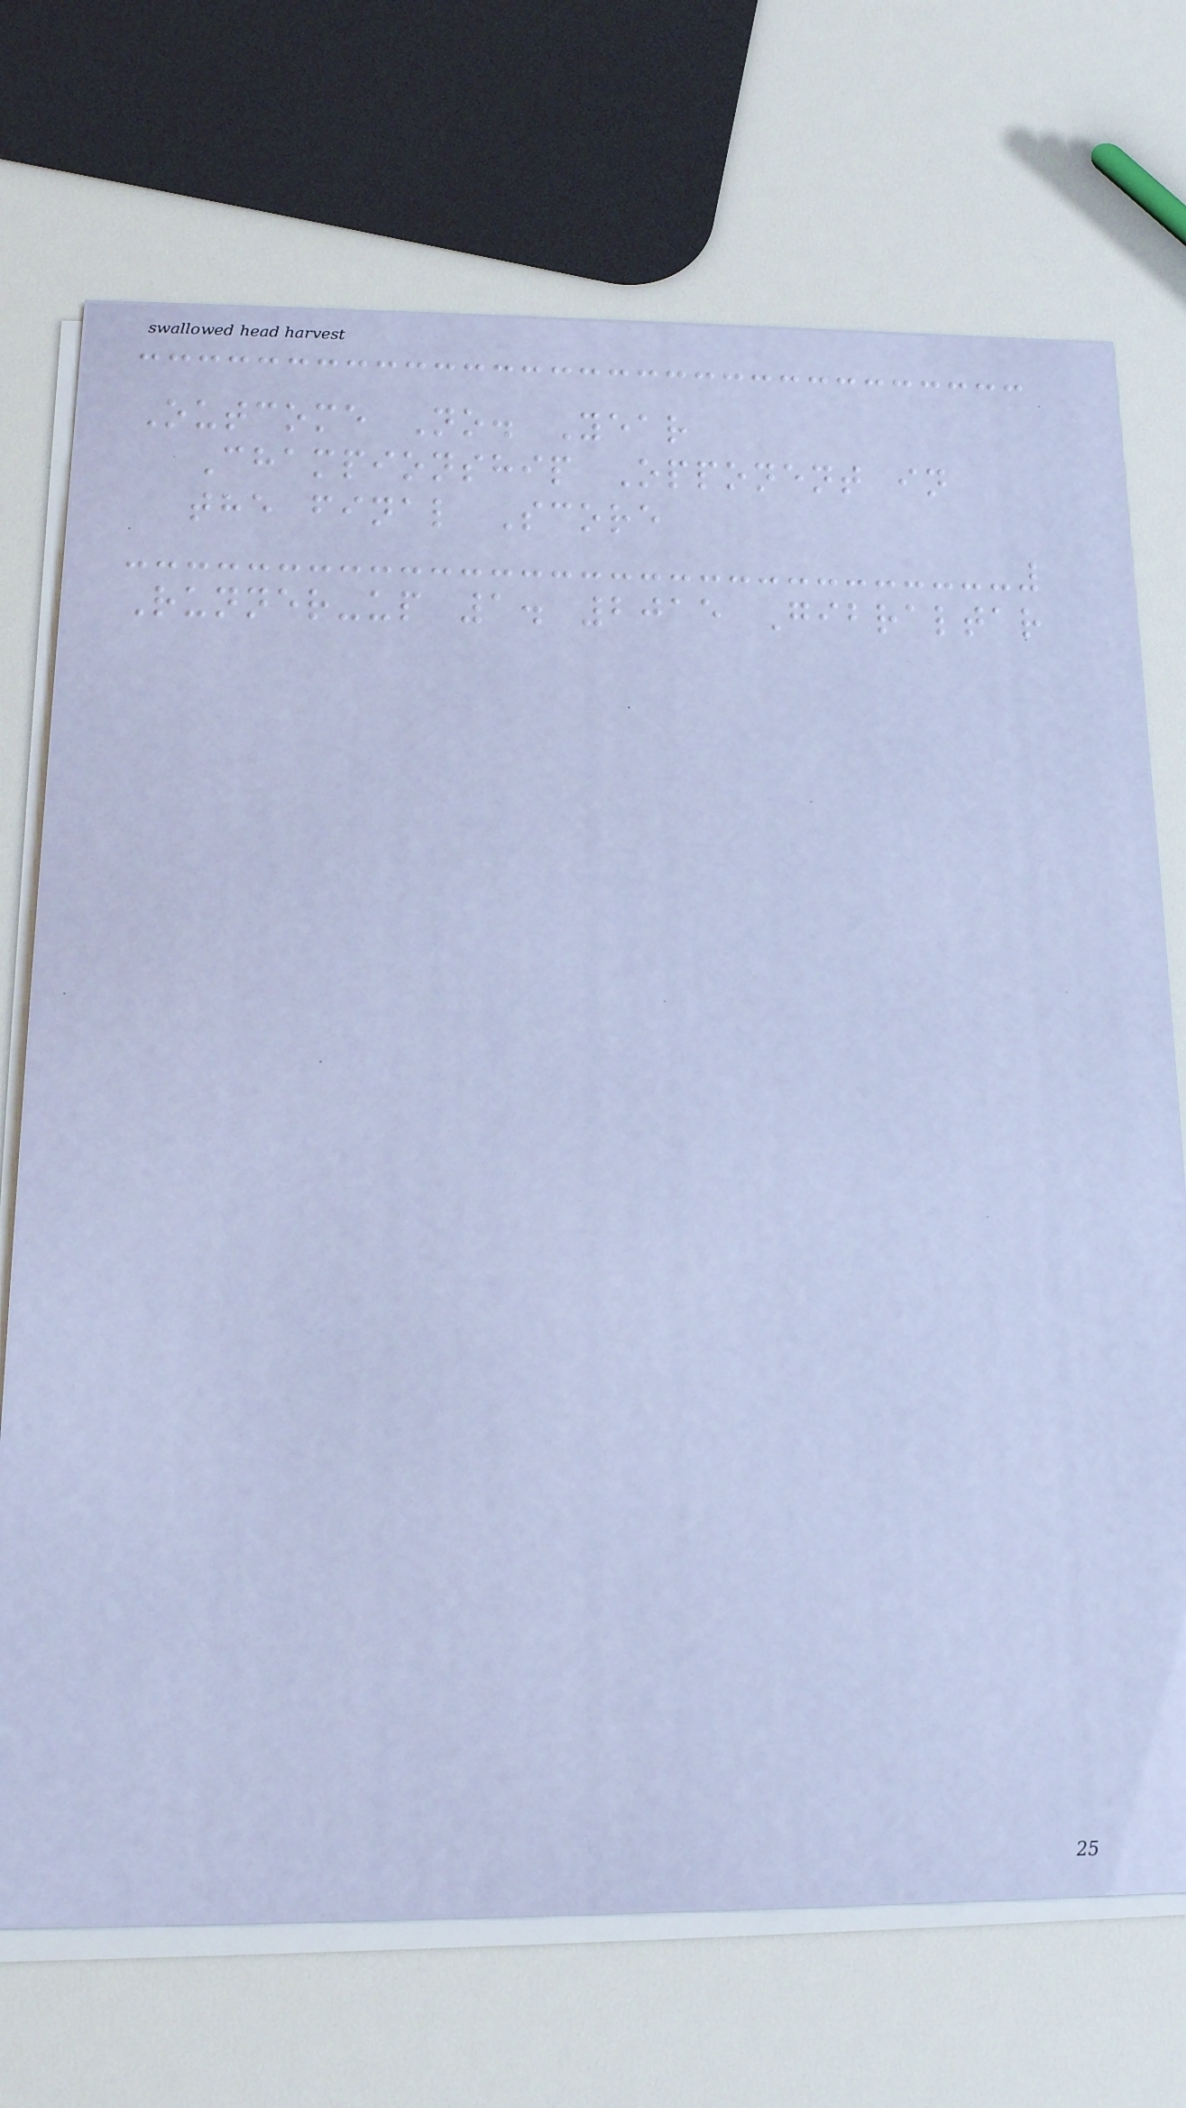Outcome No. Year
Championship Opponent in
the final Score
Runner-up 1. 2015 Gibraltar
